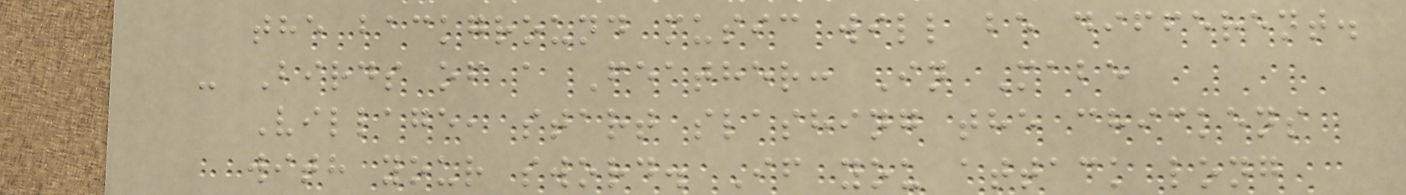the background music will be different.
- Birds of a Feather: In Mabe
Village, start slashing the chickens
with your sword. If you attack long
